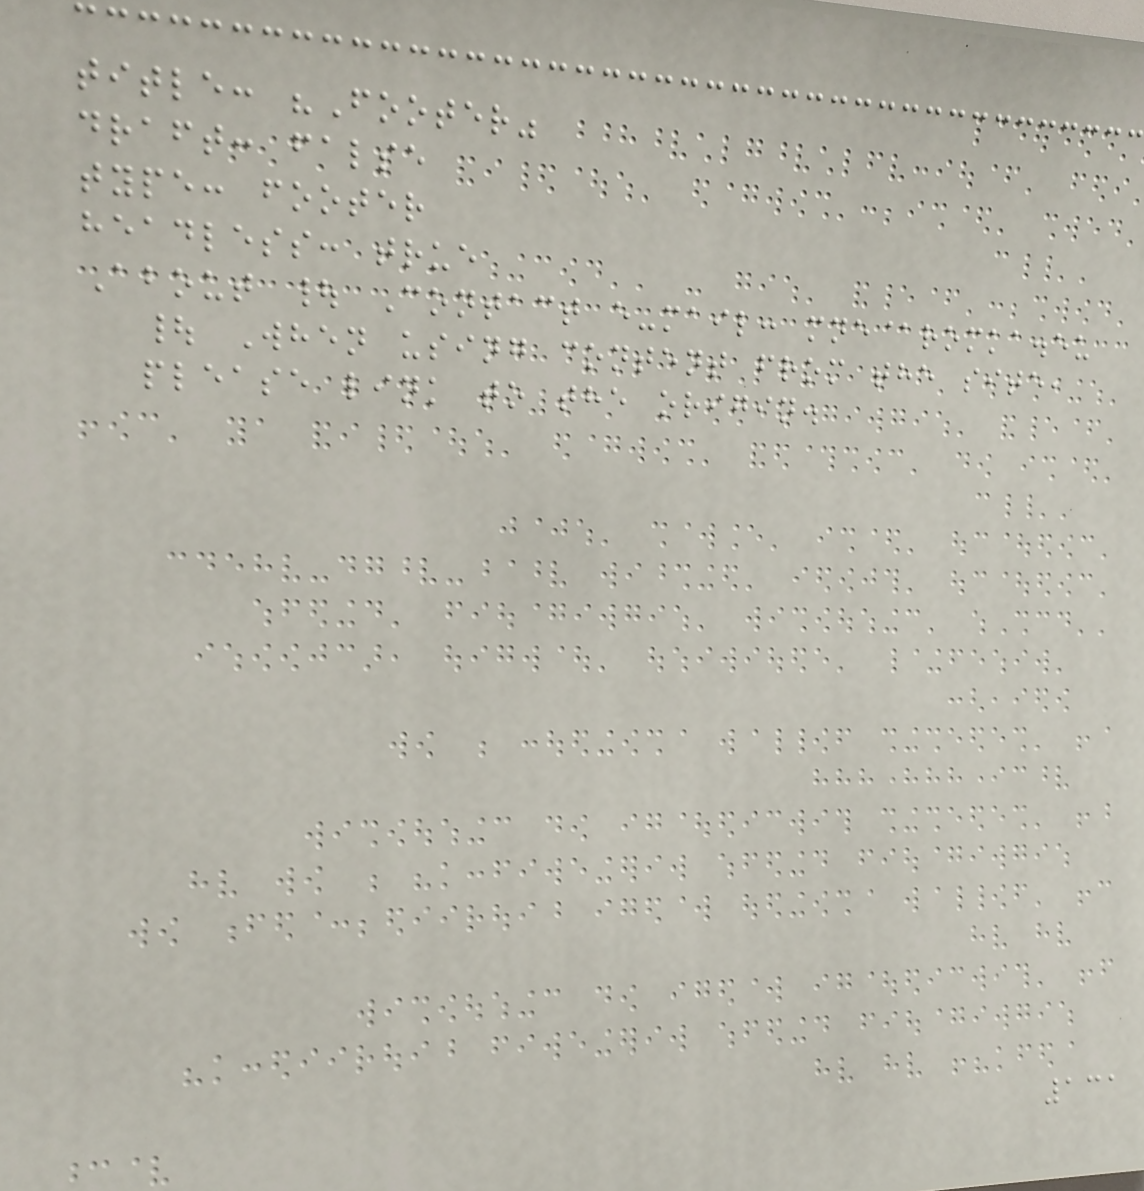title: "Footer"
draft: false
type: footer
headless: true
About | Contact e-mail: mne@romka.eu
| When using content from the site,
please link to the origin.
131
